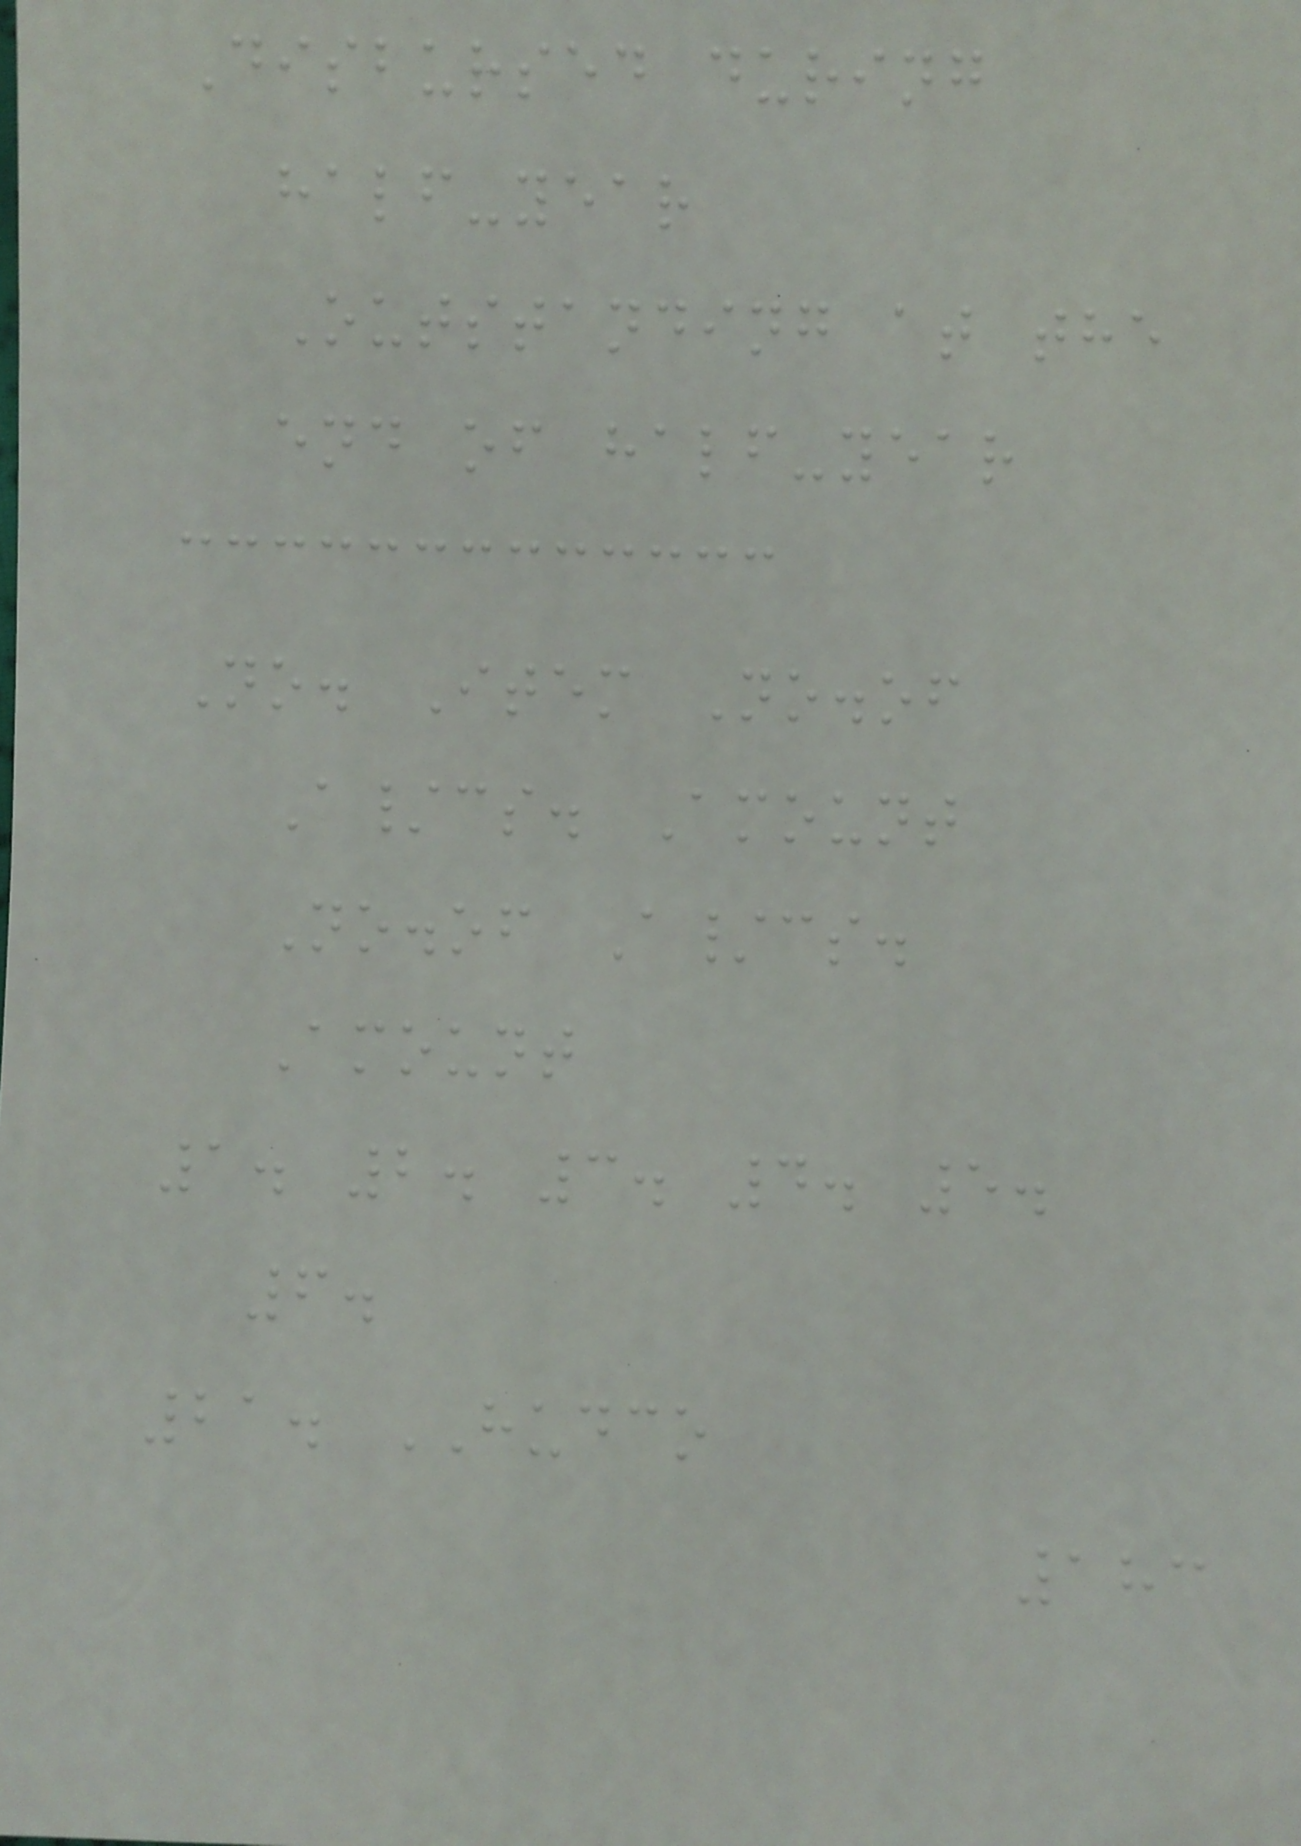Disbursed during
half-year
Outstanding at the
end of half-year
No. Item No.of
A/cs. Amount
No.of A/cs.
Amount
1. 2. 3. 4. 5.
6.
21. HUDCO
183
